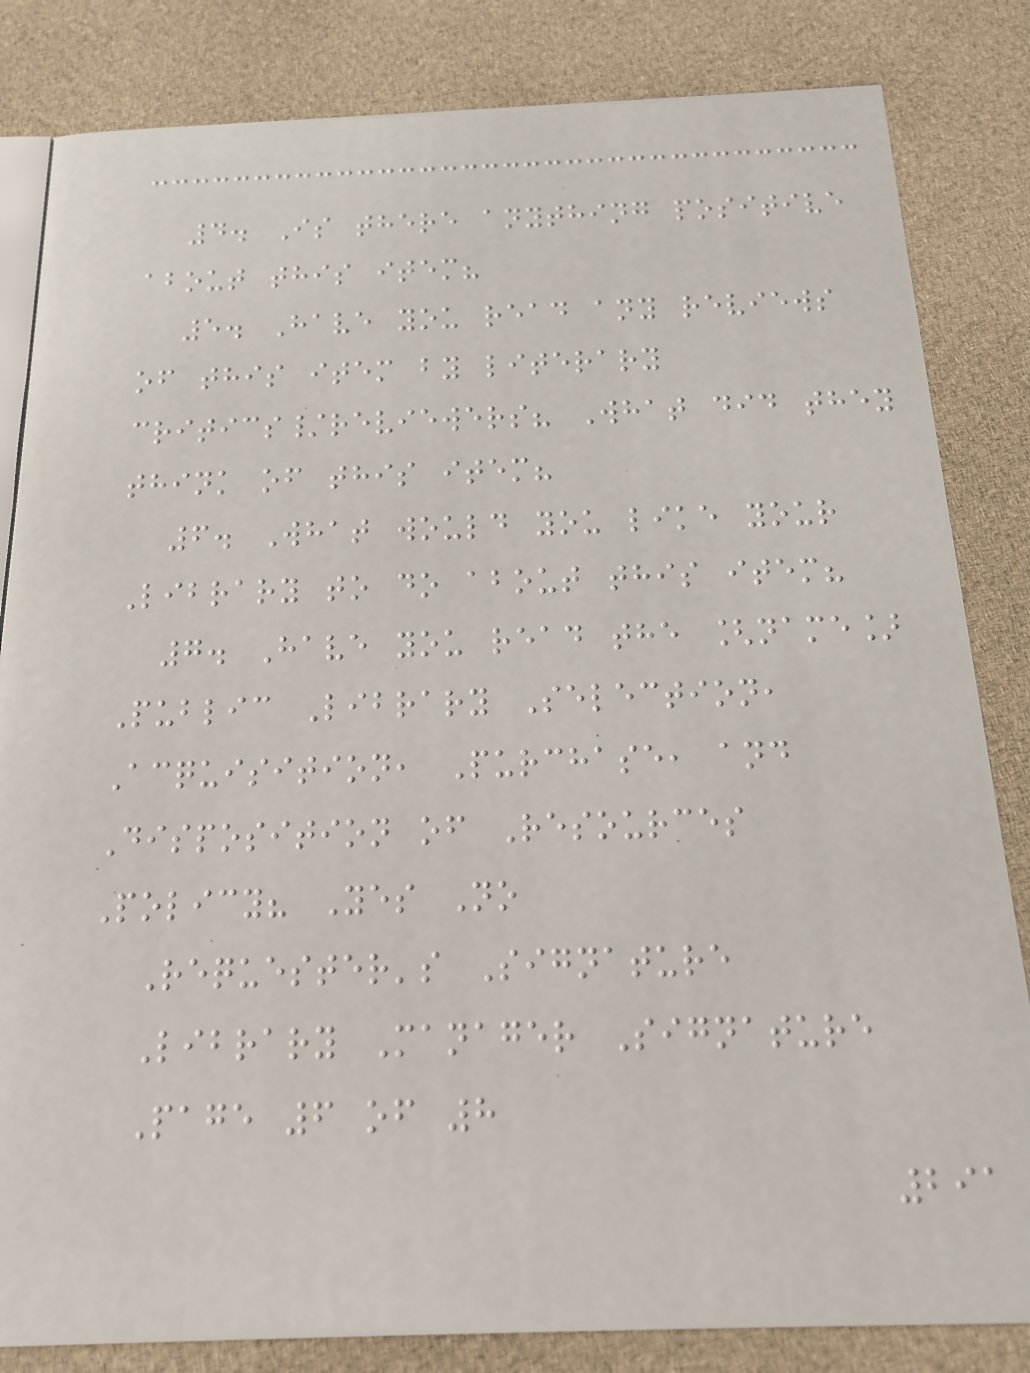4. Is there anything positive
about this item?
5. Have you read any reviews
of this item by literary
critics/reviewers? What did they
think of this item?
6. What would you like your
Library to do about this item?
7. Have you read the [name]
Public Library Selection,
Acquisition, Purchase, and
Disposition of Resources
Policy? Yes No
Requester's Signature
Library Manager Signature
Page 6 of 8
291
